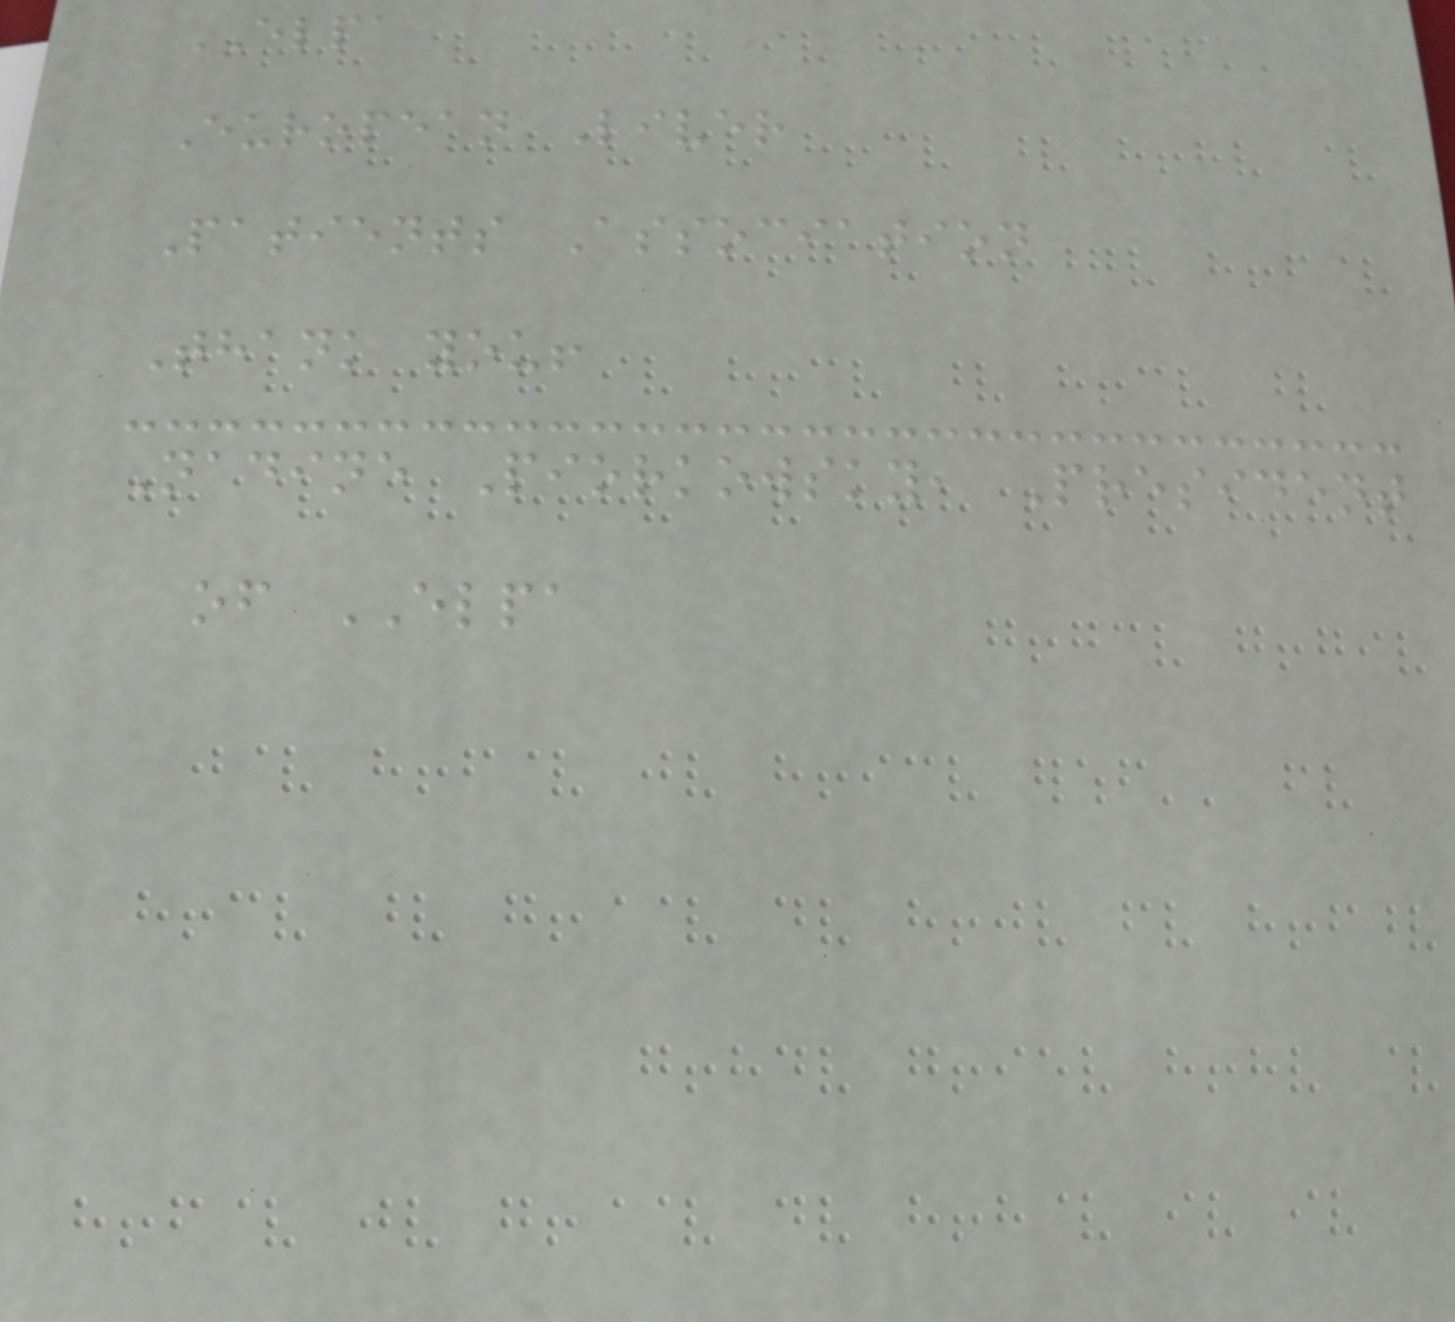ELPA
European Liver
Patients Association
Thank you!
Nadine Piorkowsky, President
of ELPA
